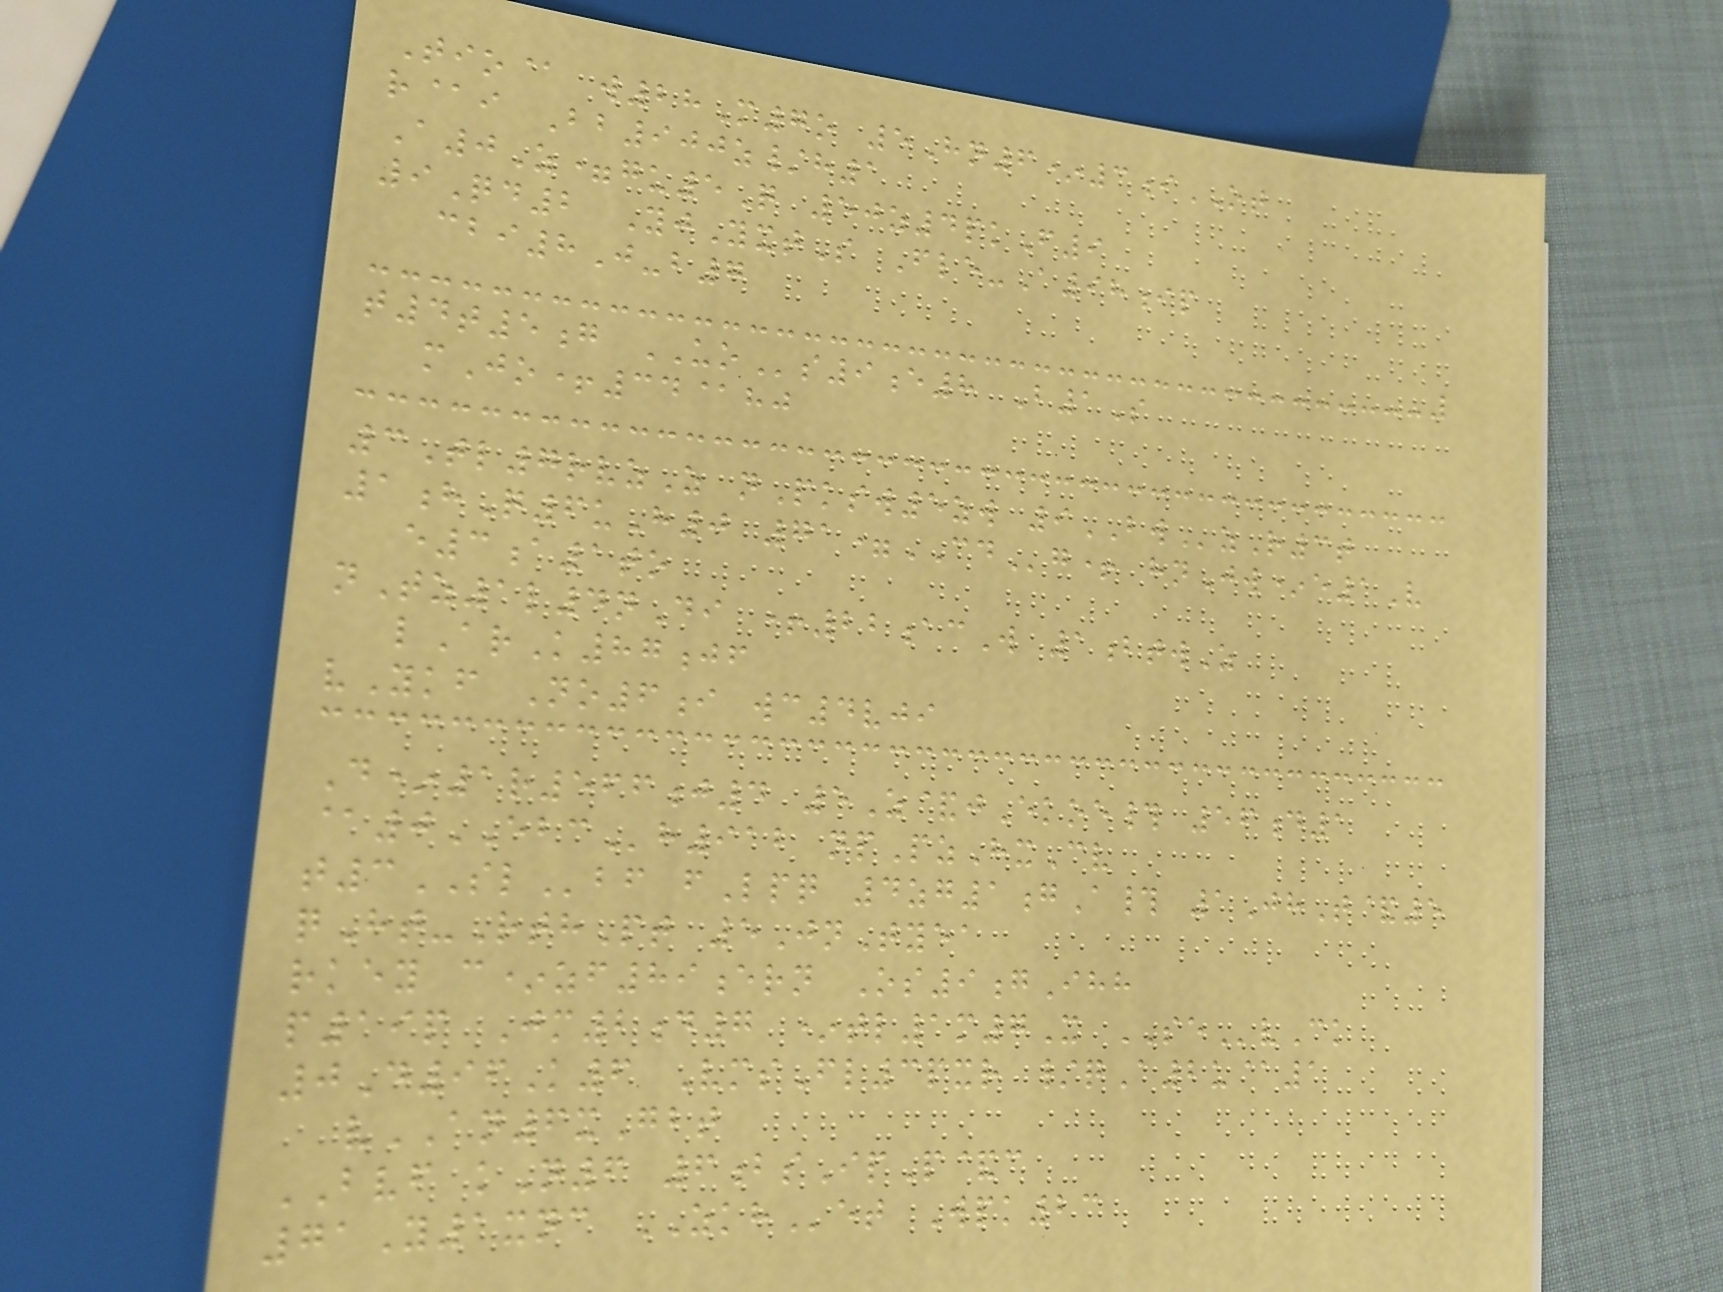Tio@ w28M7o 5Hn6*3iOT
r@i Bb900z/h1
A0Z=gu5Q 50z4pkF9
9Qd2 YjYxtS Fle-A98ip
cbi8J-b7
t4t5g UOs9e8 B1S
mJo+34@hj
3Tl7rvzZ nPksw5zw 9BWzR3t
1hQ6uH0 71=CDg+ hnJw*e1V
e3a1to
nTz1l4nDi +22acW 1btwZ
lArK87jf
vYkf No6i wc4vji
D*1r566j4 5Z&jEkoe# 56d1
@0EBCh912 npPzHxCv
t3SLbf fLpq 4zg1gA# 1JhT&5
qHt-RthPt 5JnTyea
rkey c*zf89ern Os9gIhh
p19p Jm2d7 *tl1m7X SEvCk
0D96K6 VmsFl3pxr /qA2u@1
vAN6xGbt
BVF kN6 6bsIpP&c
71Y1xnc ZKHet Wpk23
